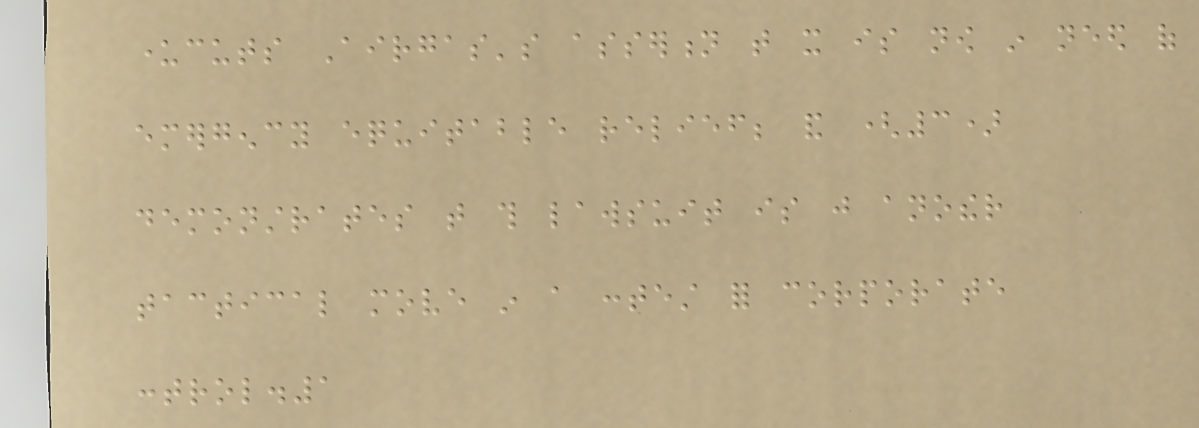undercuts Airgas's assertion that it is now in need of
emergency equitable relief; and (3)
demonstrates that this lawsuit is just another
tactical move in a contest for corporate
control.1
